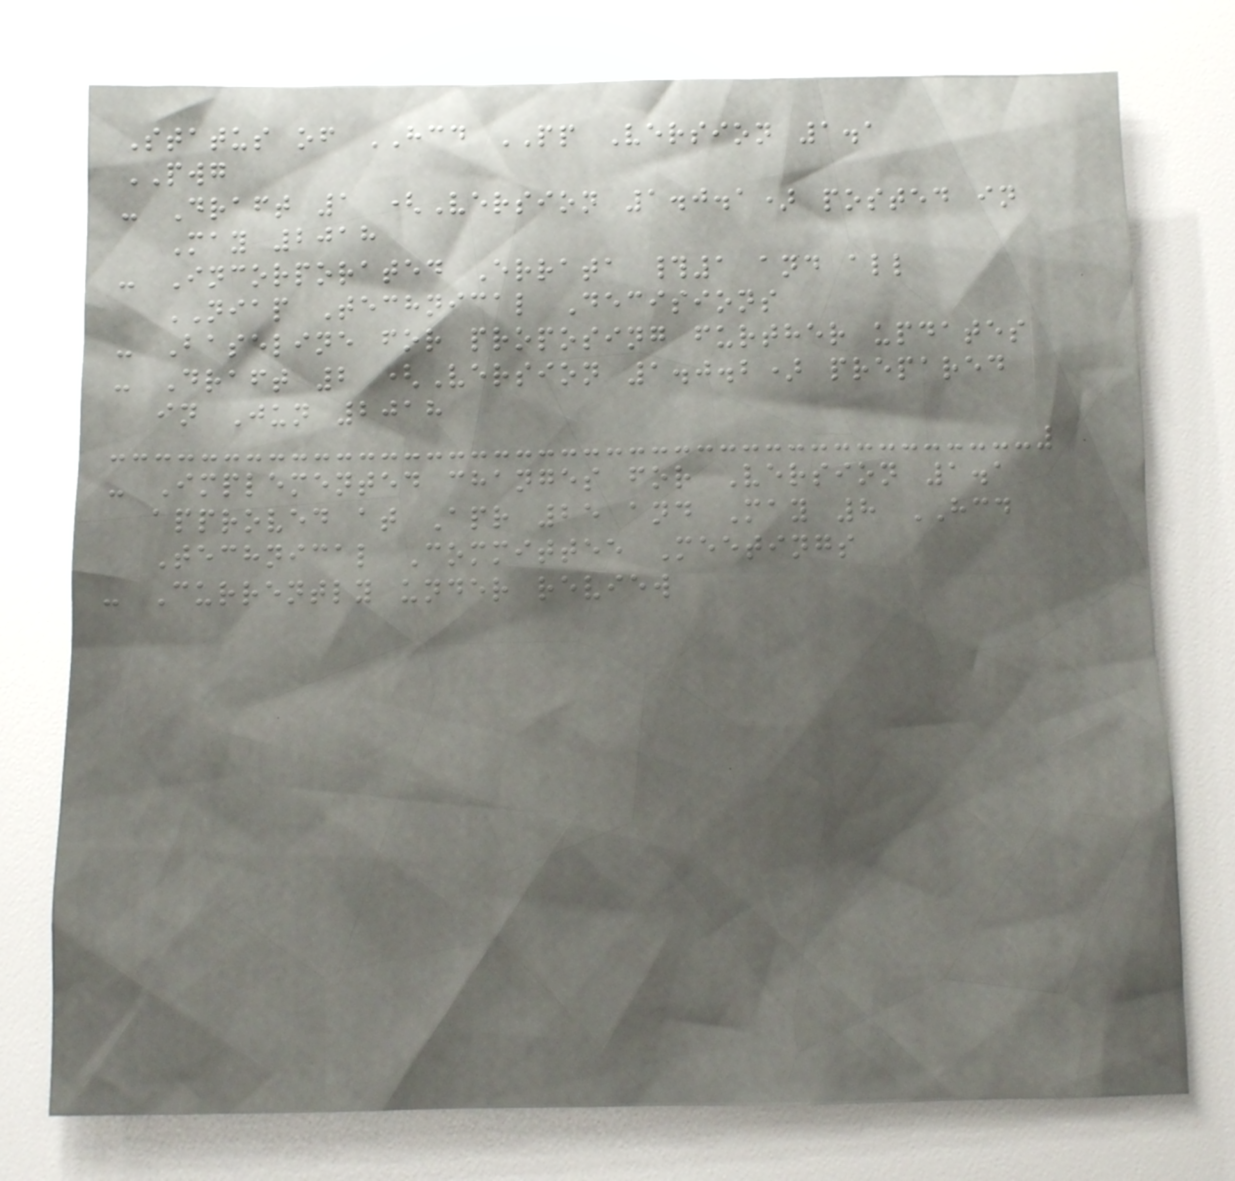Status of HCD PP Version 1.1
PWG
- Draft 1 (Version 1.0.1) posted in
May 2018
- Incorporated Errata #1 and all
NIAP Technical Decisions
- Baseline for proposing further updates
- Draft 2 (Version 1.0.2) prepared
in Jun 2018
- Implemented changes for Version 1.1
approved at Apr 25 and May 8 HCD
Technical Committee Meetings
- Currently under review
